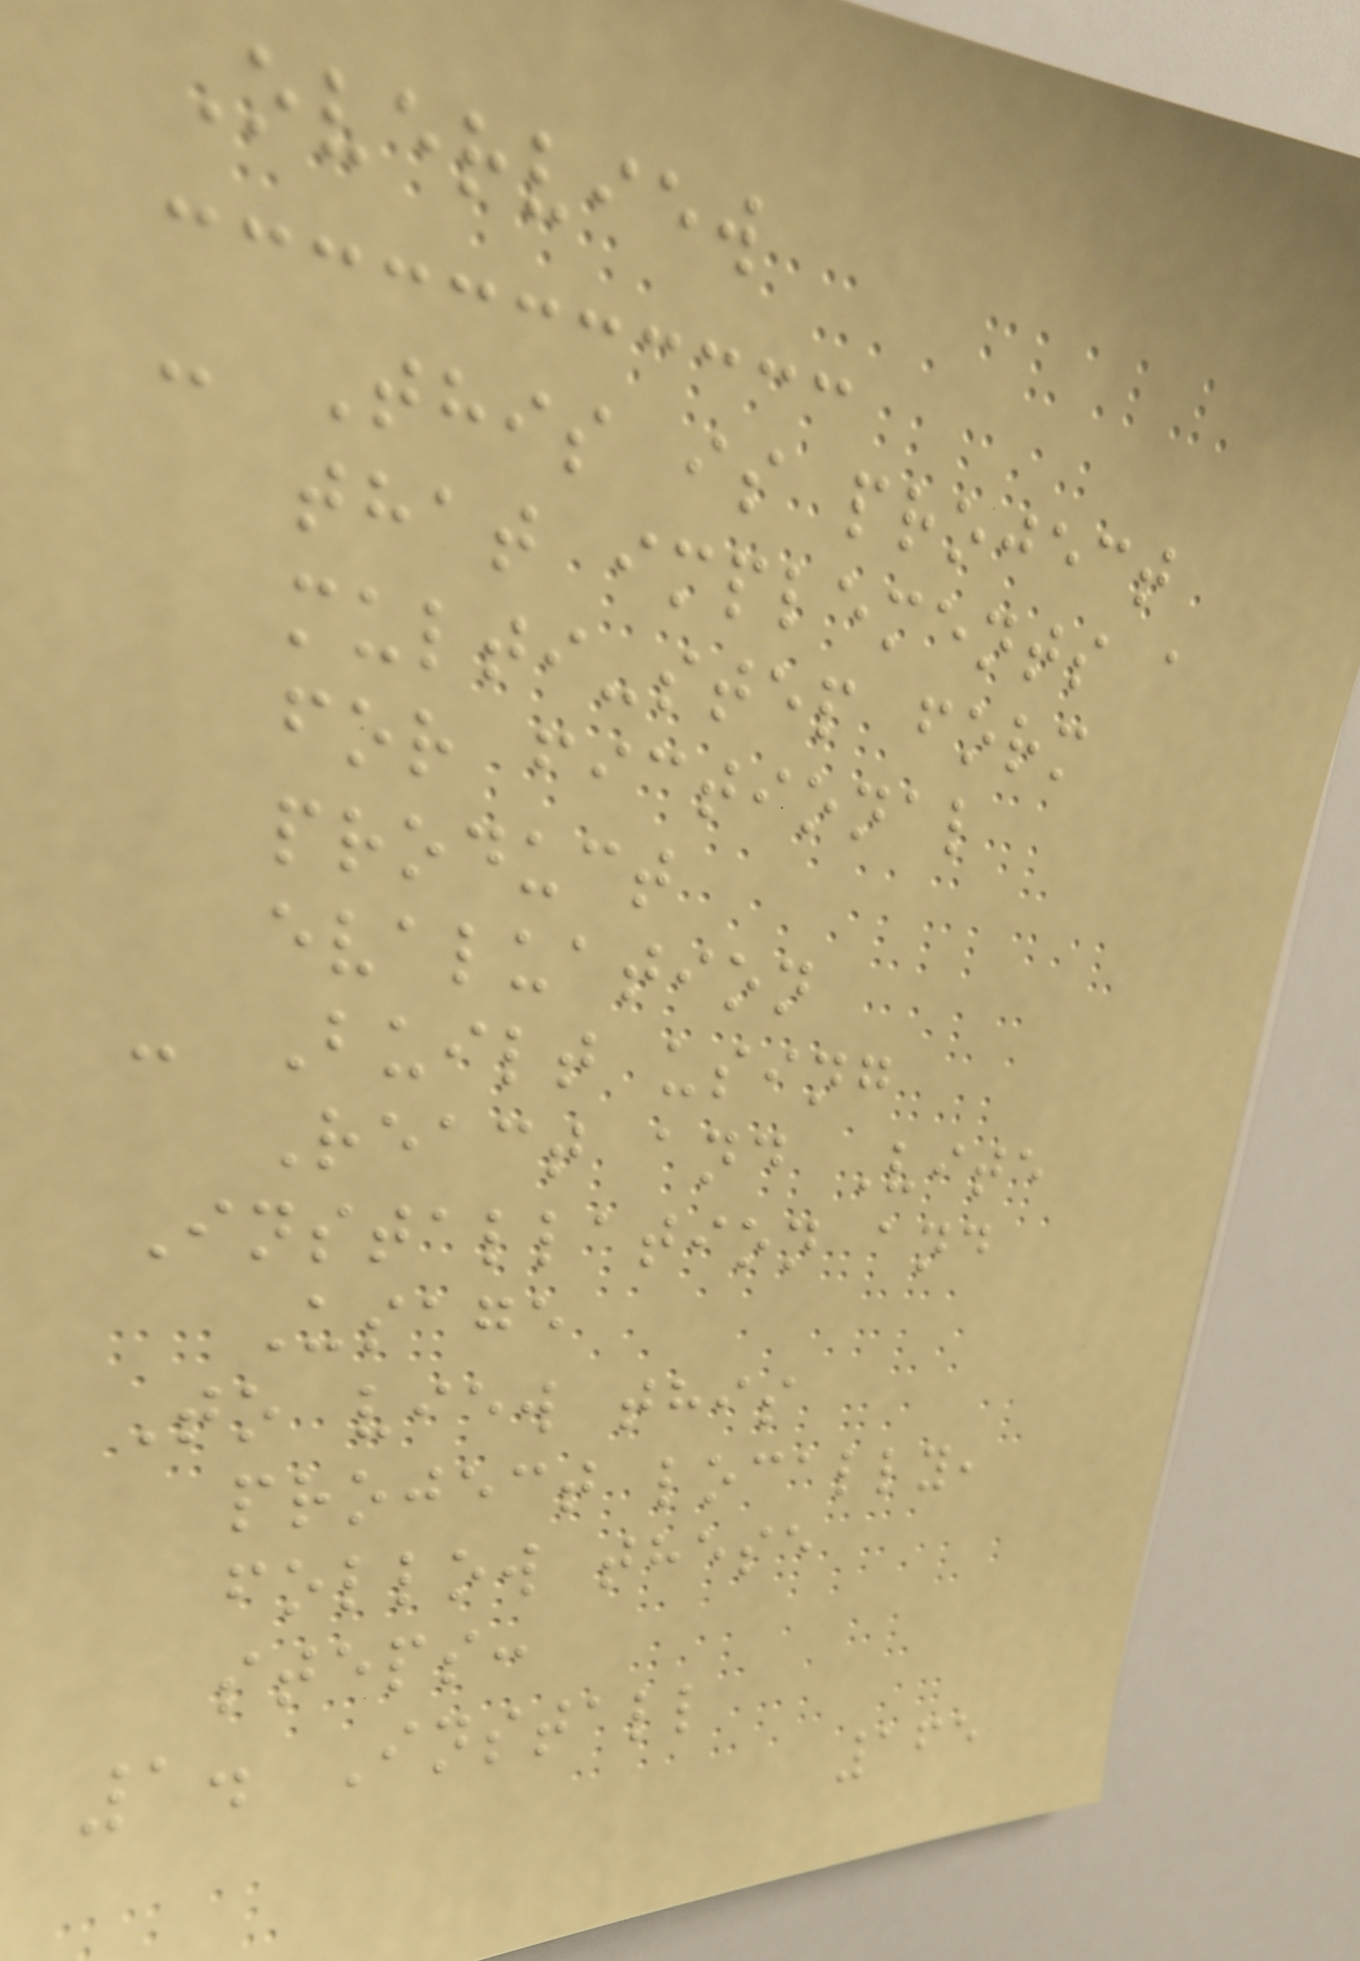Overview
- This is project
that implements a
multi-step form
for fictional
product
evaluation
- Built using
React and Vite
Installation and
Usage
To view this
project locally,
follow these
steps:
1. Install
165
